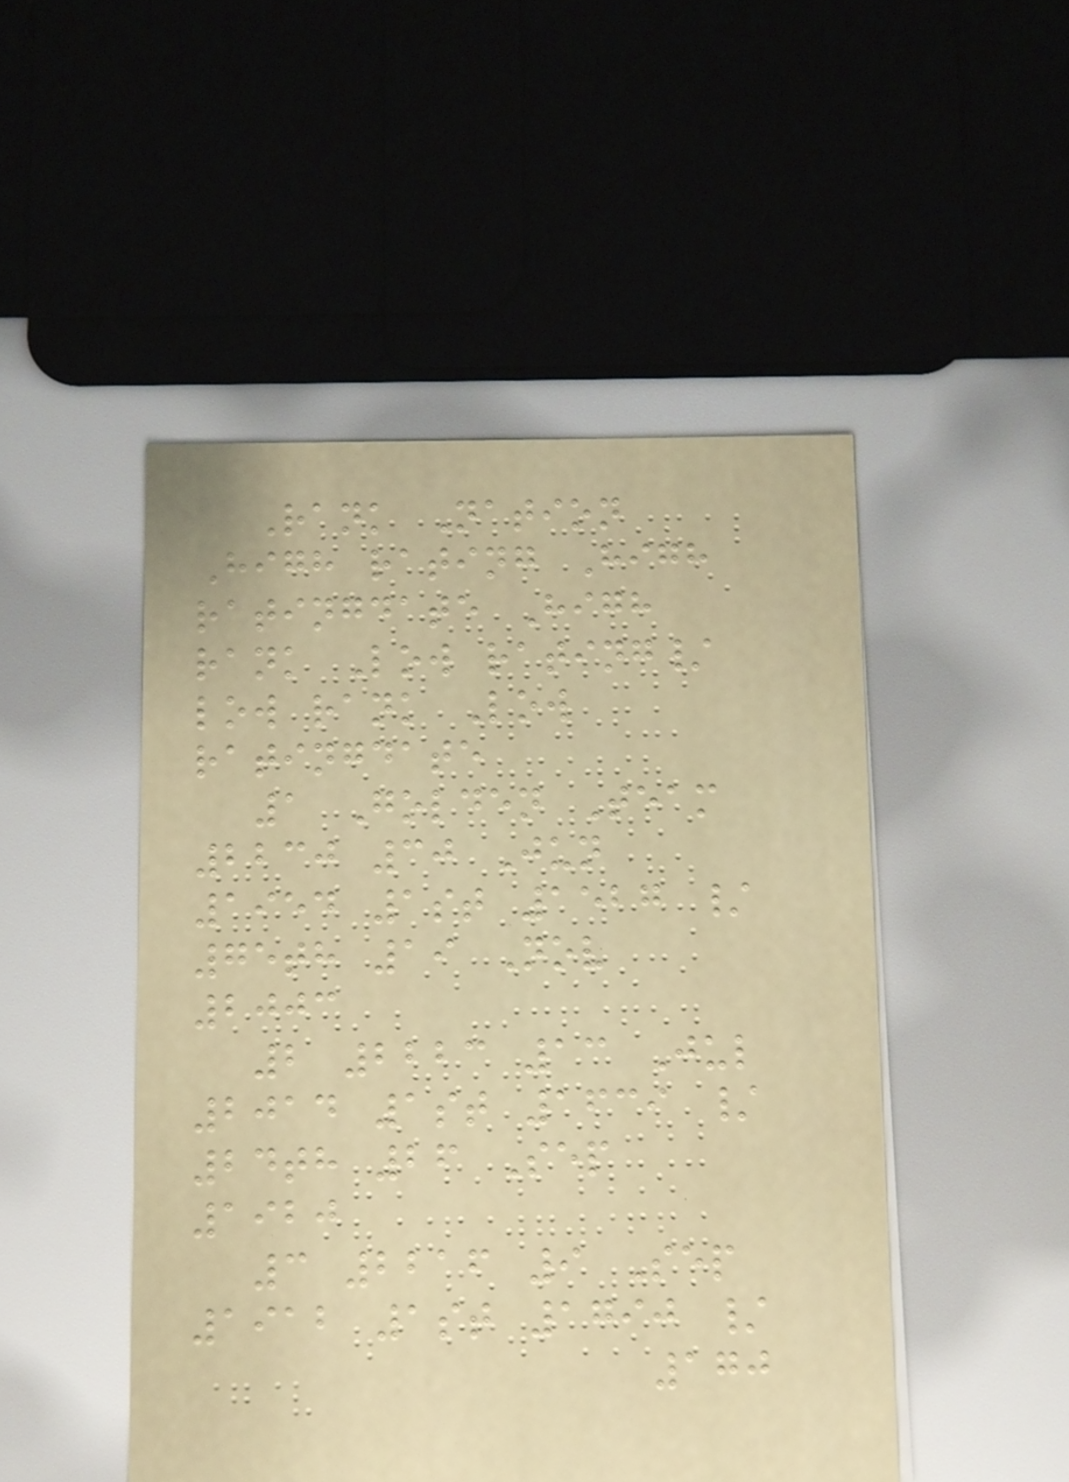Rank Nation
High rating High
ratingdate High
rank Low rating/
low rank Low
ratingdate
1 Golden Team
2230 30 Jun
1954 1st 1527 /
75th 19 Nov
2003
2 2223 13 Jul
2014 1st 1639 /
24th 26 Sep
1920
3 2216 9 Sep
1912 1st 1790 /
170
